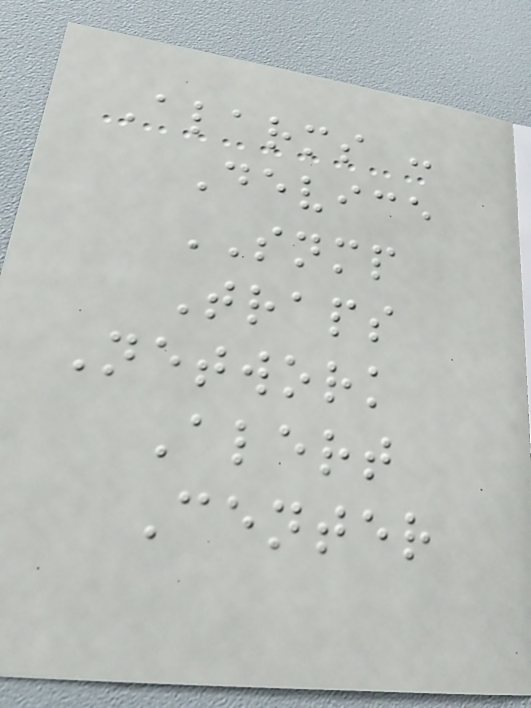Alarms :
Device
SNMP
Traps
Network
Alert
Center
